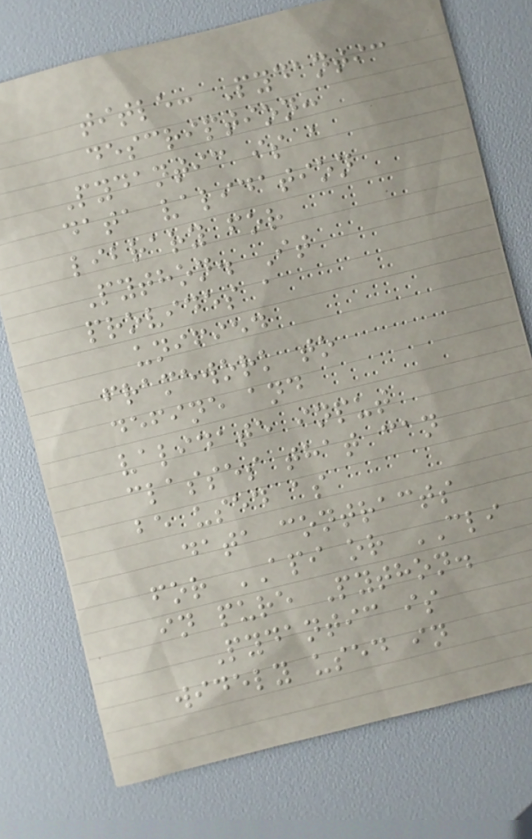title: Pydantic
description:
Pydantic is a
data validation
library for
Python. It
provides a
unified
framework to
define and
validate input
classes that can
be used as
data contracts
for API or CLI
in pure Python.
Pydantic is
widely used in
